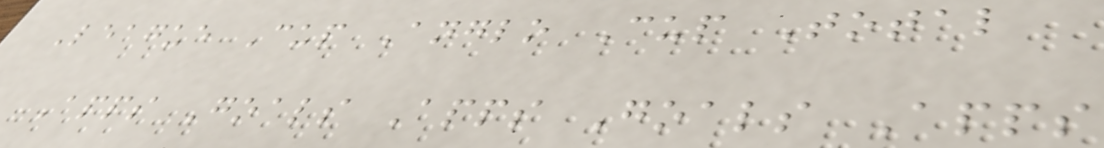League Cup Anglo Cup Total
Apps Goals Apps Goals Apps
